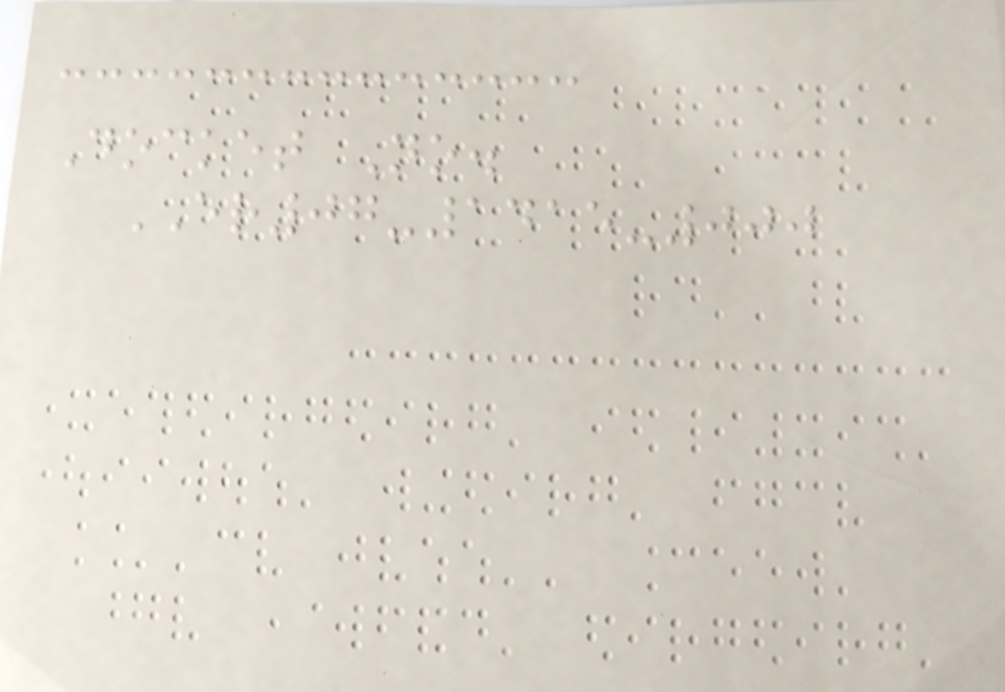Docket No.
ER07-1415-000
